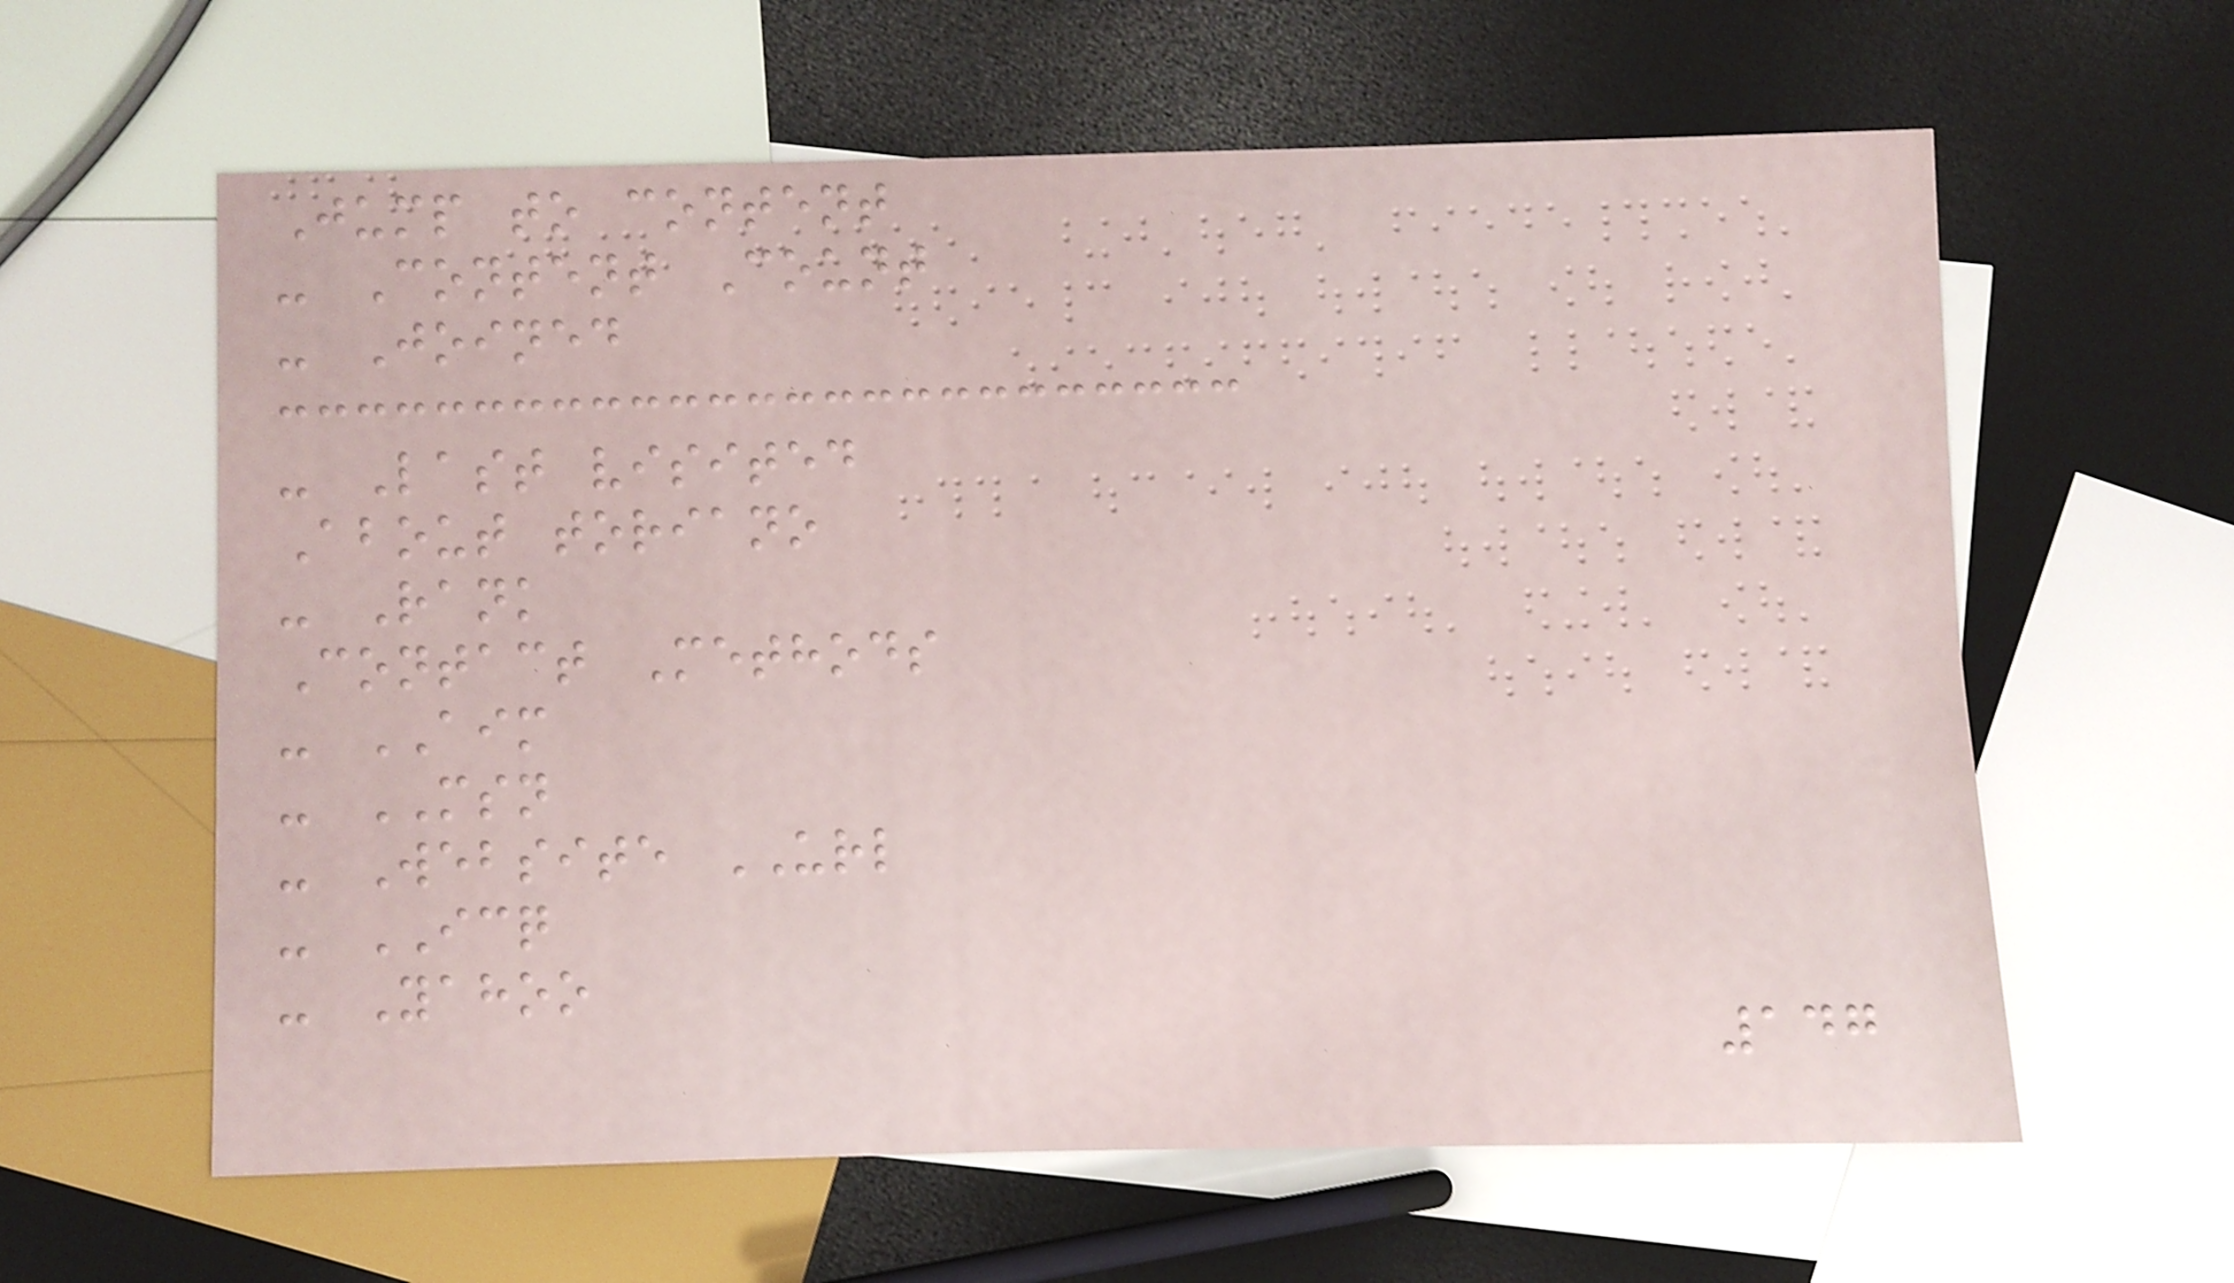Jump to content
- Content Count
- Joined
- Last visited
About toriano
- Rank
Contact Methods
- AIM
- MSN
- Website URL
- ICQ
- Yahoo
147
